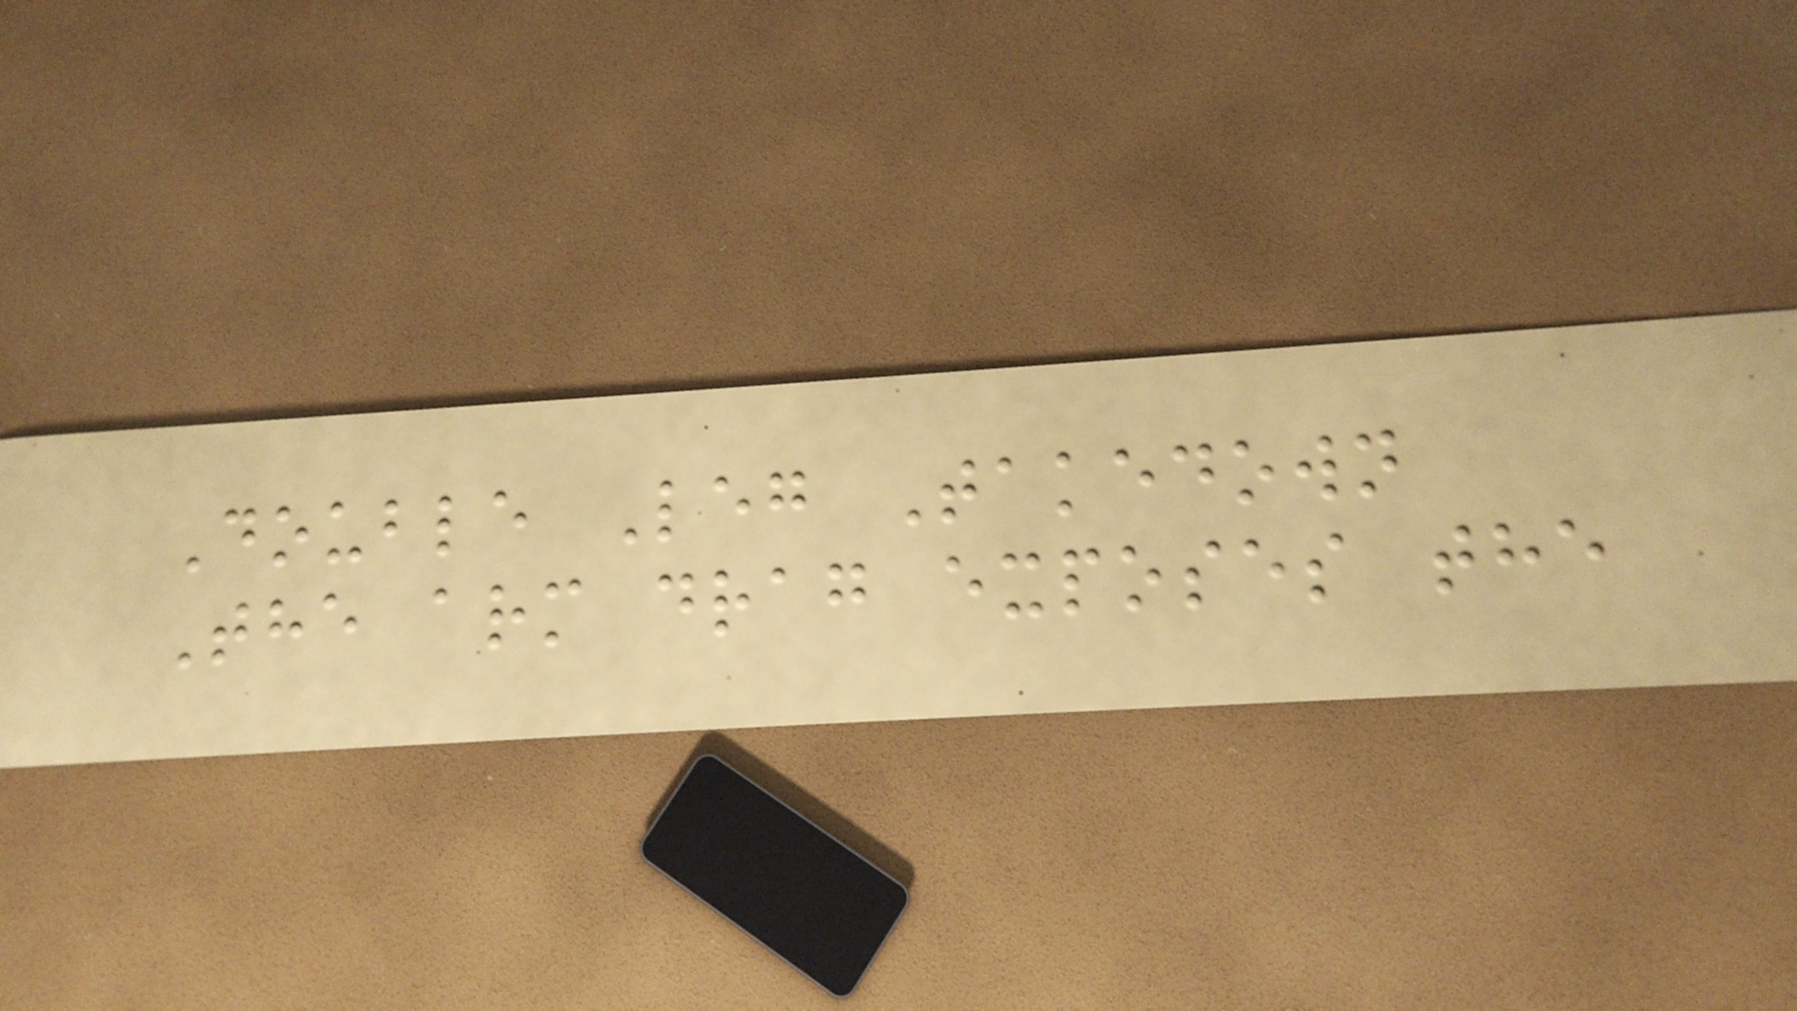Double Leg Takedown
The arm drag exposes the
